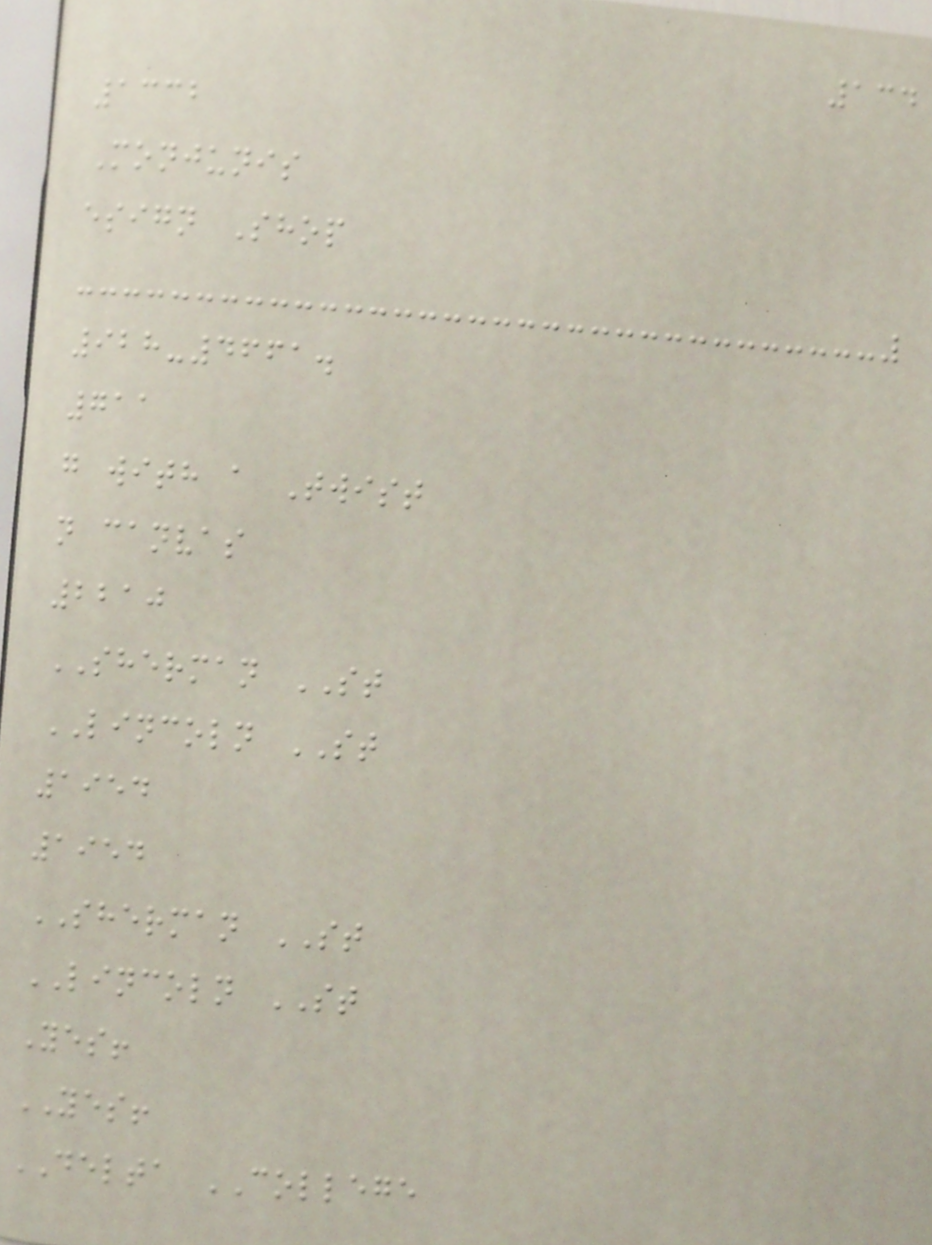134
1332
Monjunis
esign Shop
928-4661.
711
g with a Twist
n canvas
2210
SHERMAN ST
LINCOLN ST
1954
1954
SHERMAN ST
LINCOLN ST
Yes!
YES!
DELTA COLLEGE
